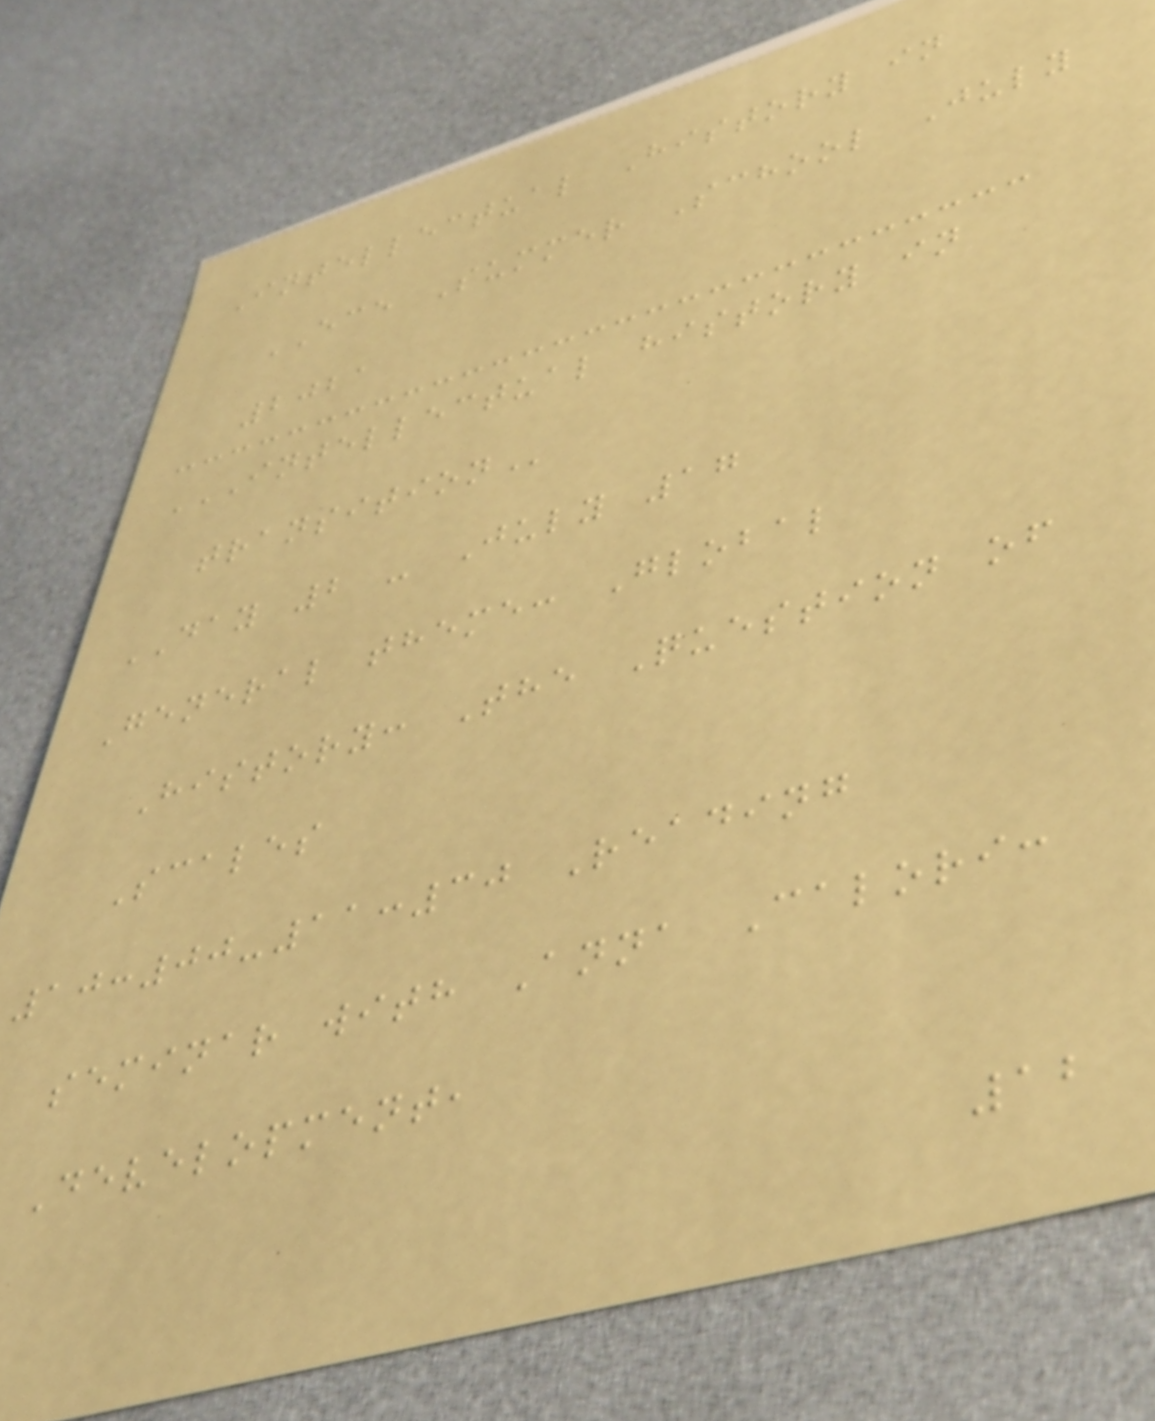Intellectual History in
ECE Summer School July
2021
INTELLECTUAL HISTORY IN
TRANSITION
DAY 2 - July 17
General theme: Global
History: The Question of
Scales
10:00-11:30 Reading
seminar with Anna Calori:
Development,
12
